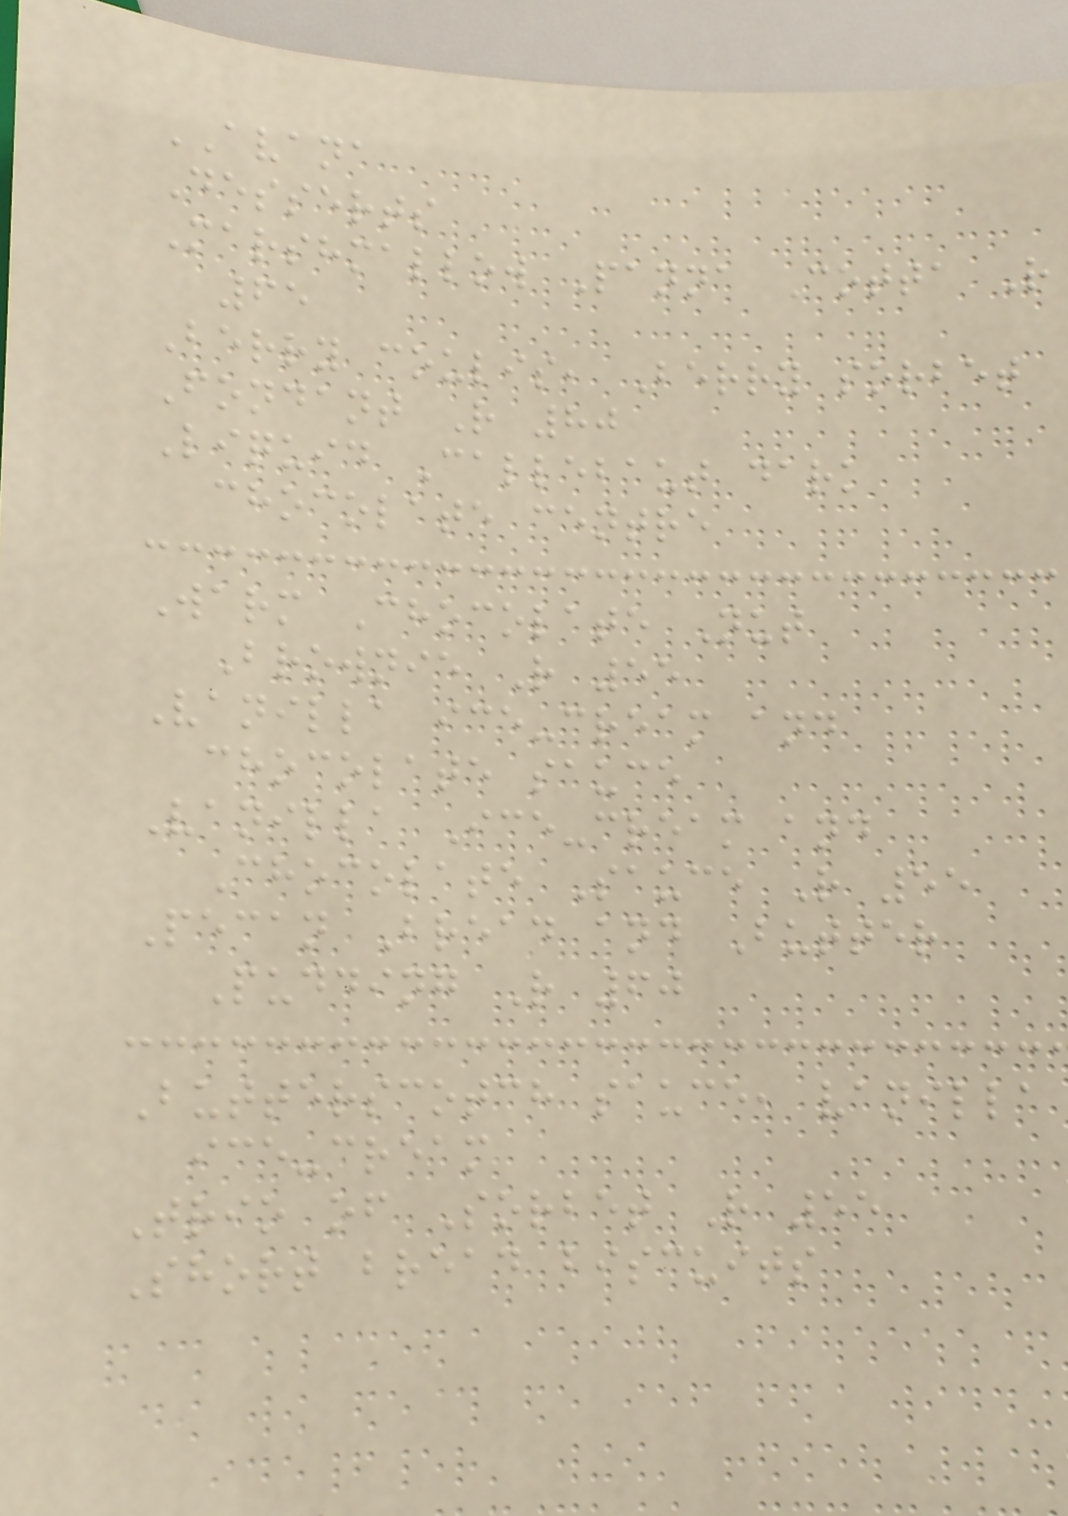AVANA
Desserts
Marshmallow Panna Cotta R
65
Berry coulis, Berry sorbet
Fondant R 80
Liquid Callebaut dark
chocolate centre
Warm Chocolate Nut
Brownie R 55
Vanilla ice-cream and
chocolate sauce
Vanilla Ice-cream and
Chocolate Sauce R 55
Pecan Bread and Butter
Pudding R 60
Butterscotch sauce, vanilla
ice-cream
Trio of Sorbet R 55
Short bread biscuits
